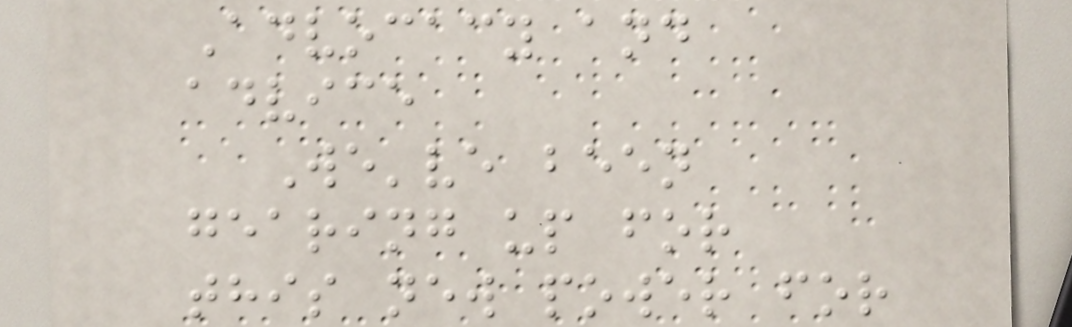Advocacy and
advice
We've been
gearing up for
this new power for
